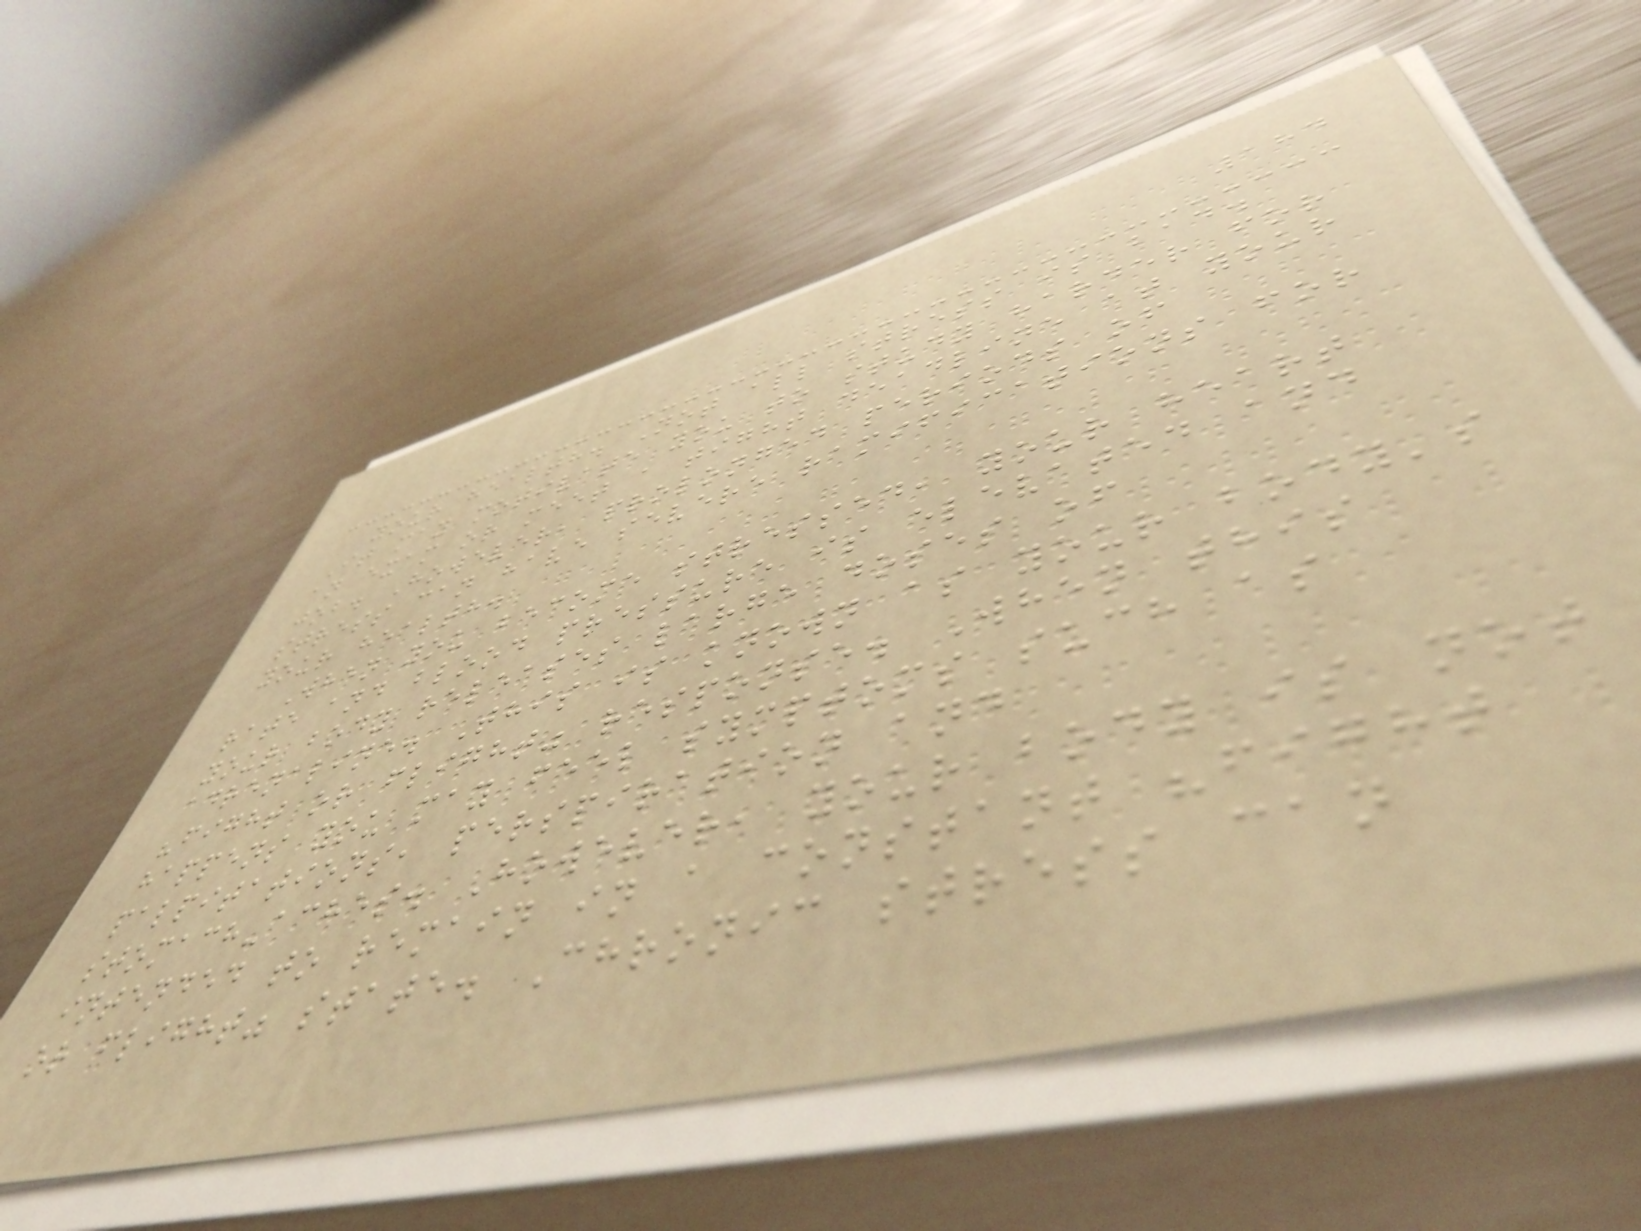184
your health. Not all stress is bad.
It may motivate you to study harder for
an exam or meet a tight deadline at your
job. However, prolonged periods of
stress can have severe ramifications for
your health.
When you become stressed, your heart
rate and blood pressure is elevated and
your body releases large doses of
adrenaline. This is known as your body's
"fight or flight" response. When this
happens you may feel symptoms such as
palpitations, perspiration and
stomach-aches. However, your body is not
intended to remain in a constant "fight
or flight" state. Chronic stress can
